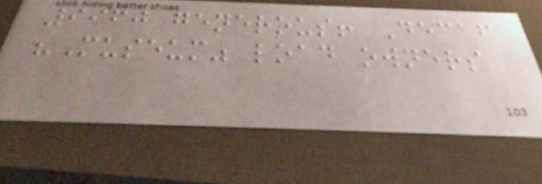9960 generous! Decaf
"Museum" load owners
